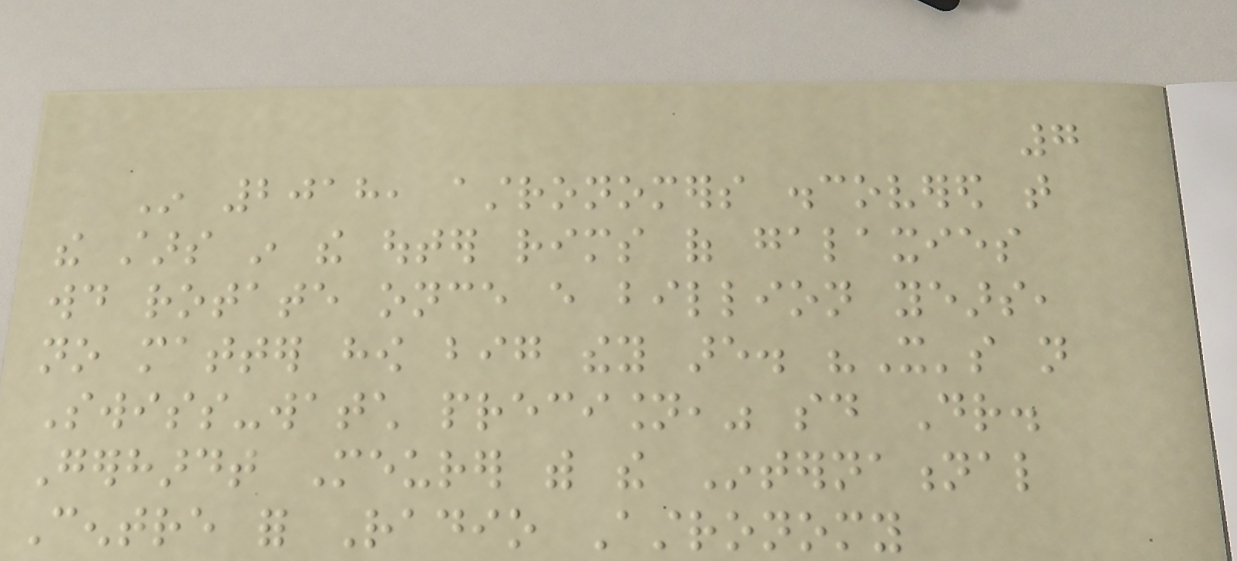7
In 2018, astronomers discovered that
the stars in the outer rims of galaxies
would rotate once every billion years,
no matter how big they are. "It's not
Swiss-watch precision," said Dr.
Gerhardt Meurer with the International
Centre for Radio Astronomy
